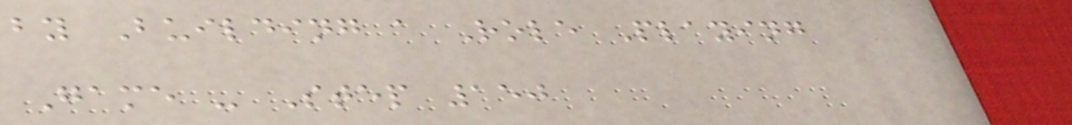by Building a Role Playing
Game - Step 150
